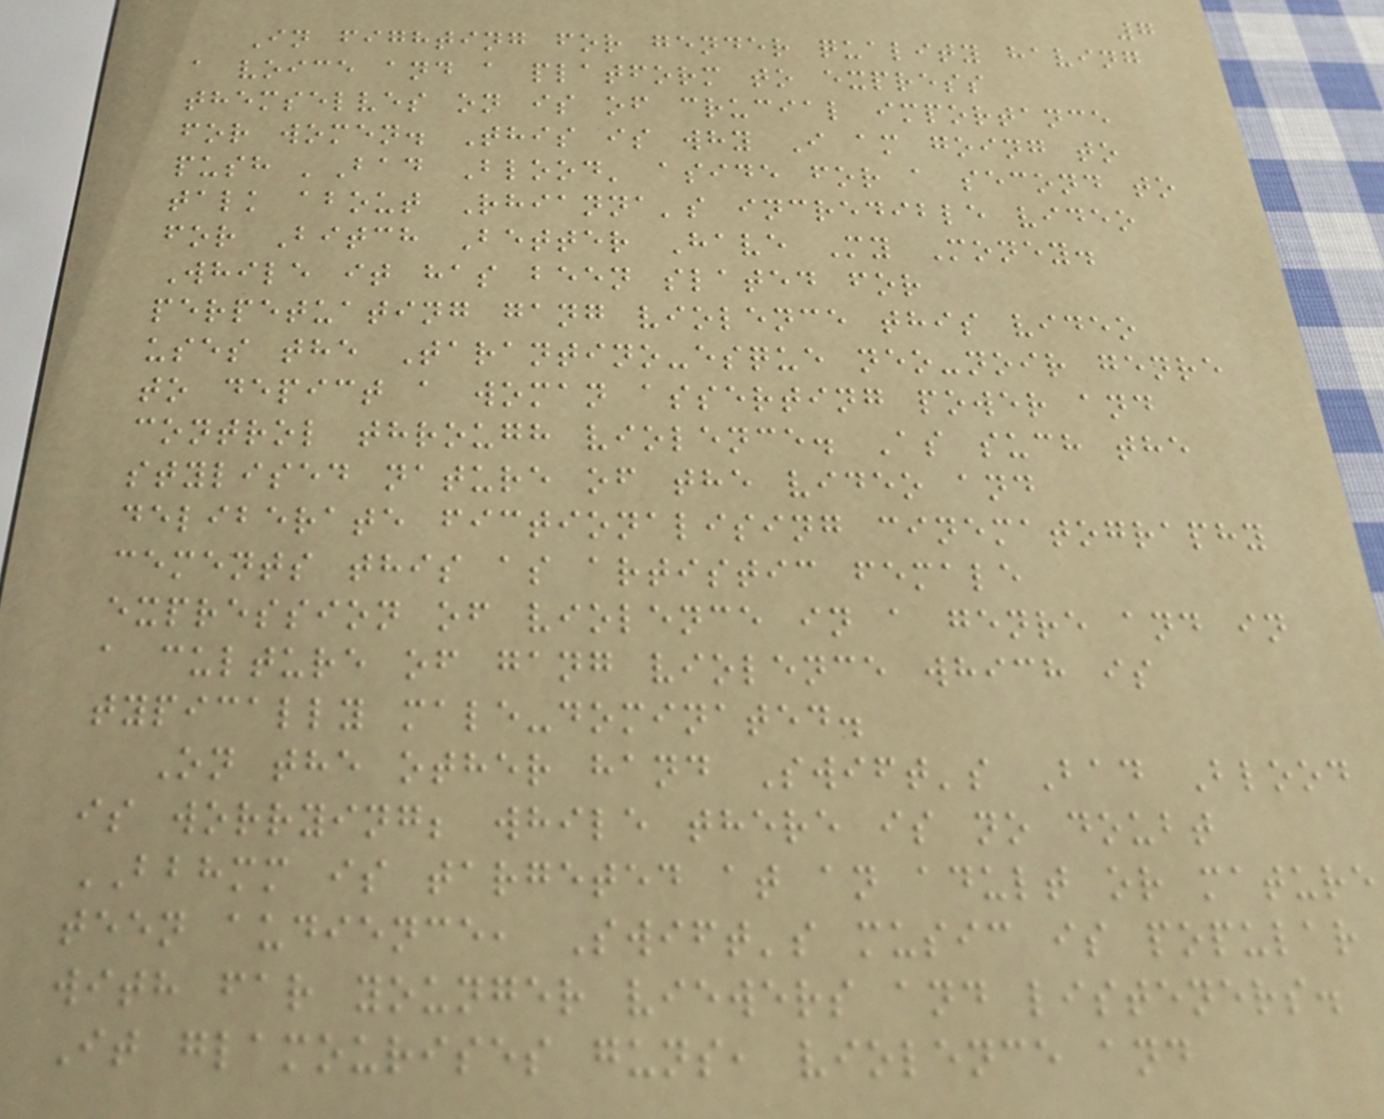7
In fighting for gender quality having
a voice and a platform to express
themselves on is of crucial importance
for women. This is why I am going to
push 'Bad Blood' aside for a second to
talk about Rhianna's incredible video
for Bitch Better Have My Money.
While it has been slated for
perpetuating gang violence this video
uses the Tarantino-esque neo-noir genre
to depict a woman asserting power and
control through violence. As such the
stylised nature of the video and
deliberate fictionalising cinematography
cements this as artistic female
expression of violence in a genre and in
a culture of gang violence which is
typically male-dominated.
On the other hand Swift's Bad Blood
is worrying; while there is no doubt
BBHMM is targeted at an adult or mature
teen audience, Swift's music is popular
with far younger viewers and listeners.
It glamourises guns, violence and
